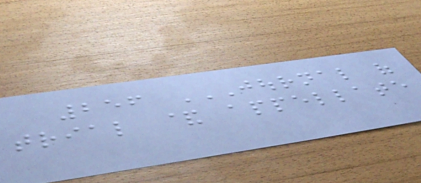256 JOURNAL OF
TRIAL & APPELLATE
